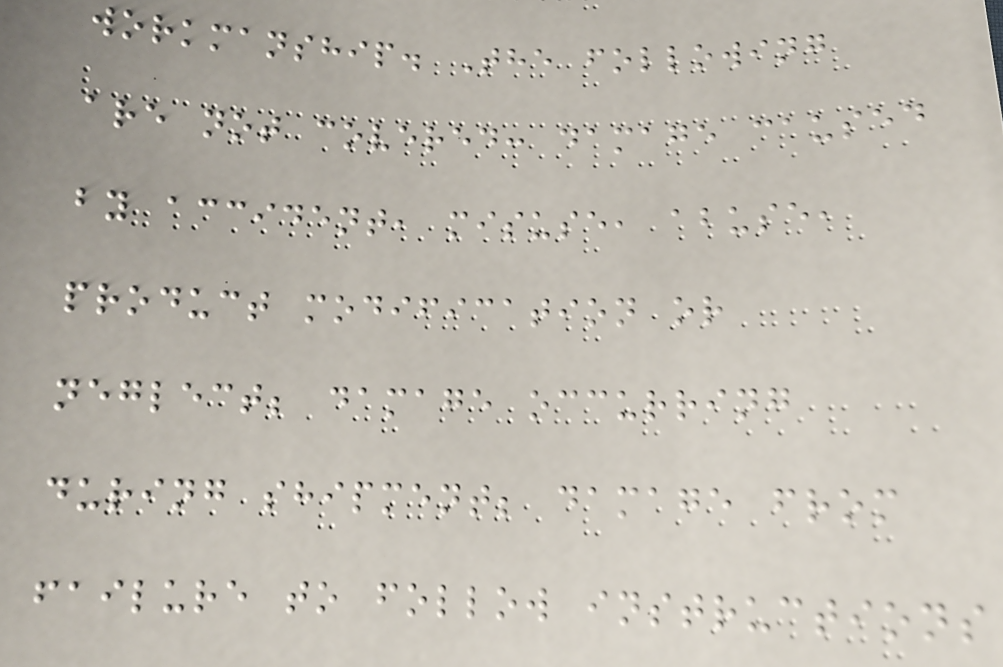workmanship. The following
are not covered: damage caused
by accident, misuse, abuse,
product modification or
neglect; damage occurring
during shipment; damage from
failure to follow instructions
